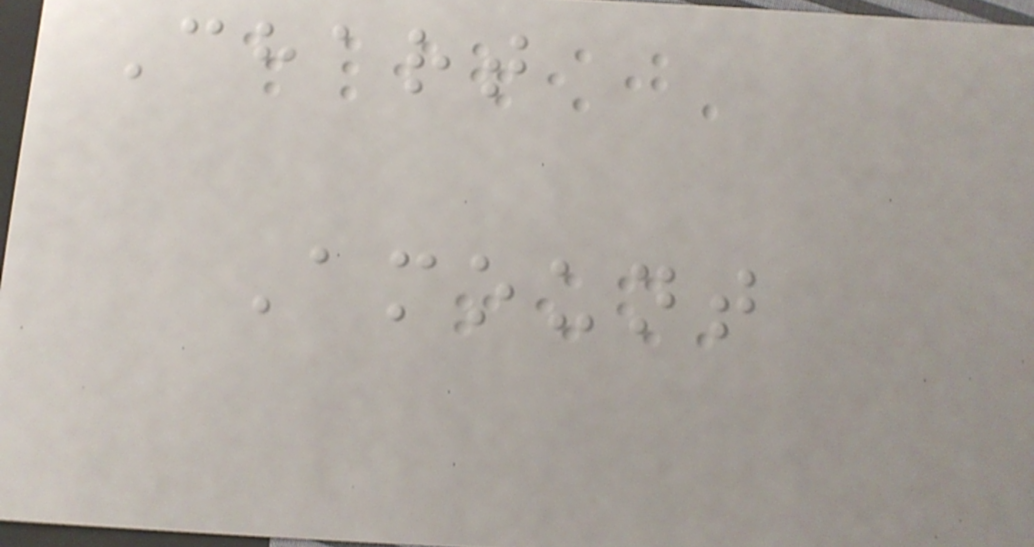Chart
Amount
